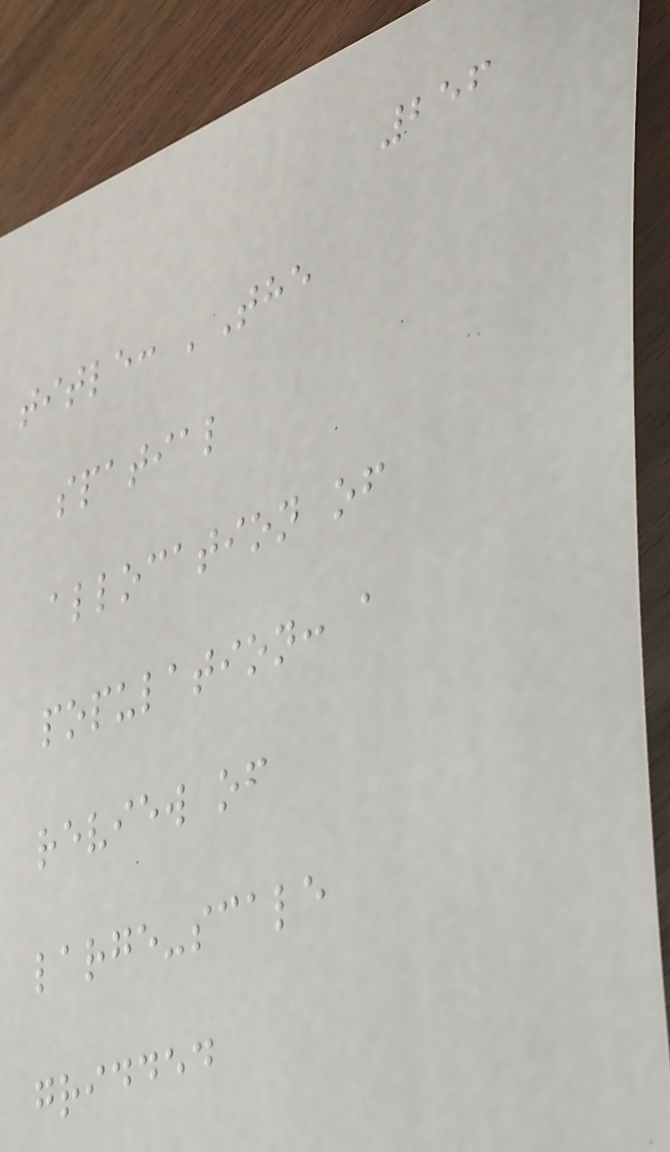256
title: 'The
spatial
allocation of
population: a
review of
large-scale
gridded
